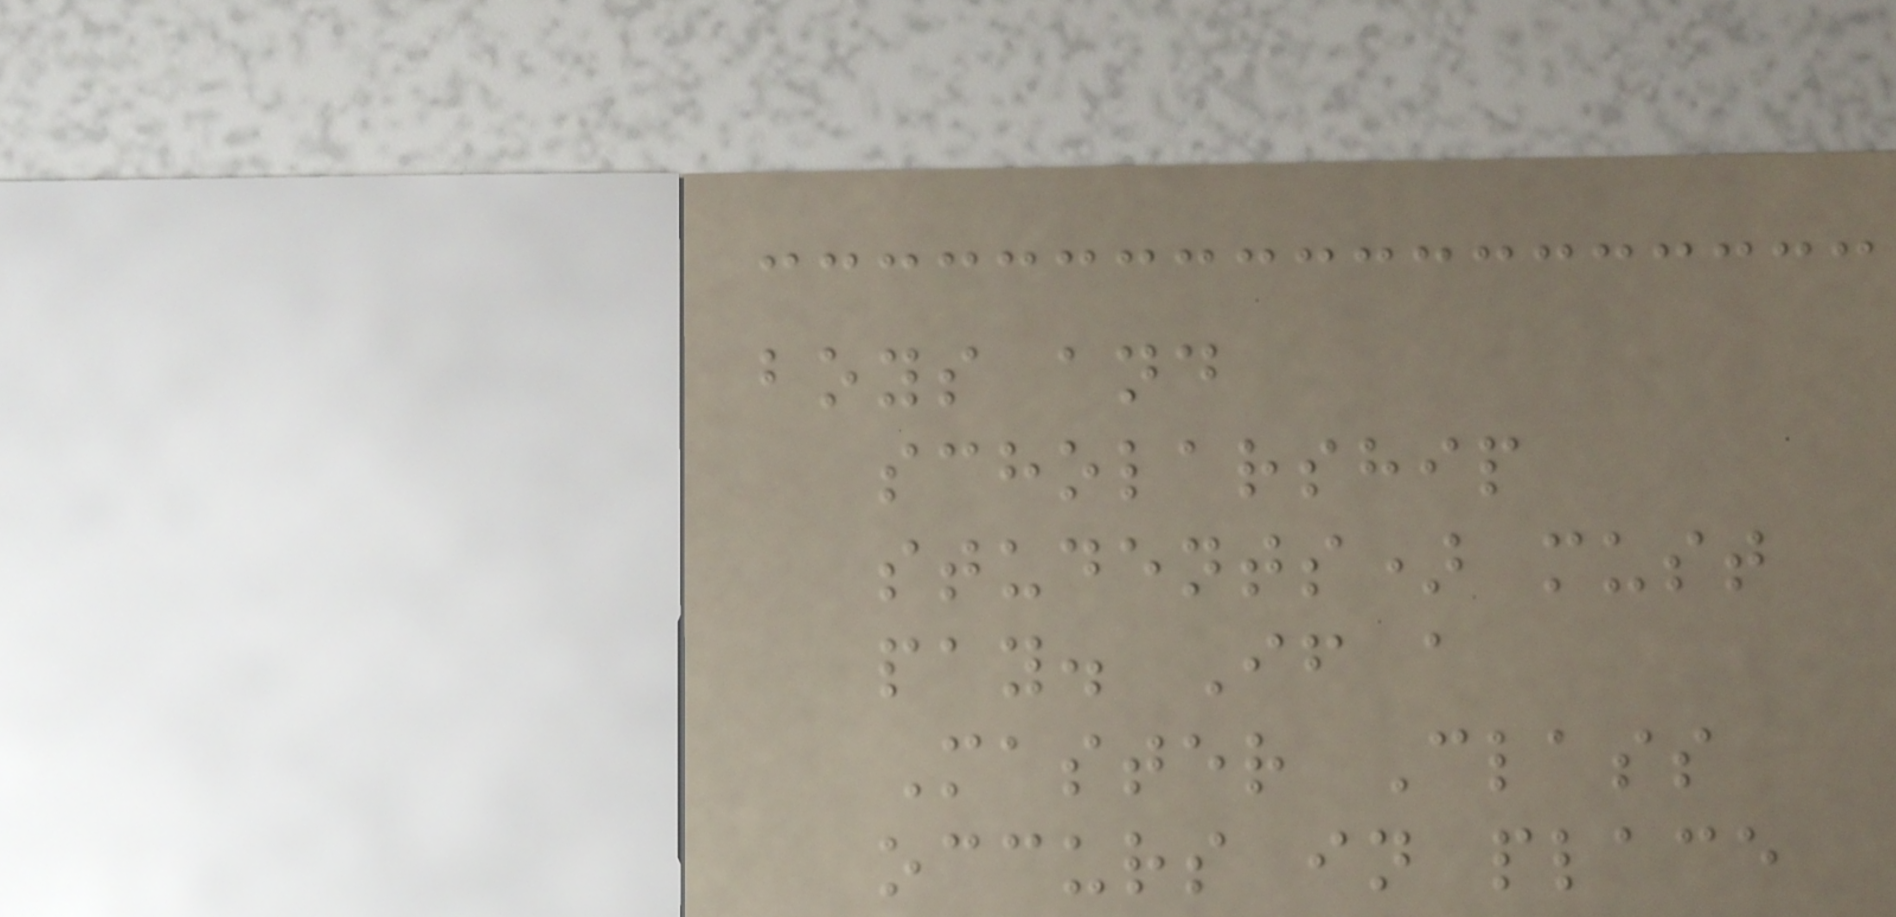boys and
scholarship
students) must
pay. If a
Master Class
occurs in place
